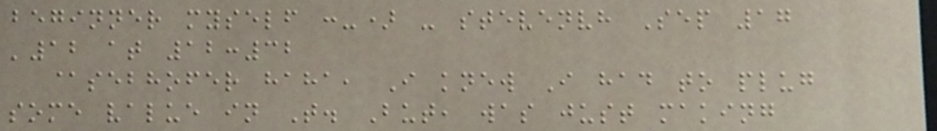beginner myself :-) - stevenvh Sep 17
'12 at 12:32
@sebhofer haha, I knew I had to plug
some value in T. But, was just making
